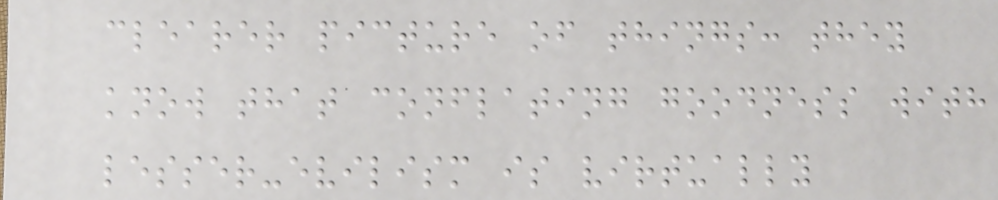clearer picture of things: they
know that conflating goodness with
lesser-evilism is virtually
